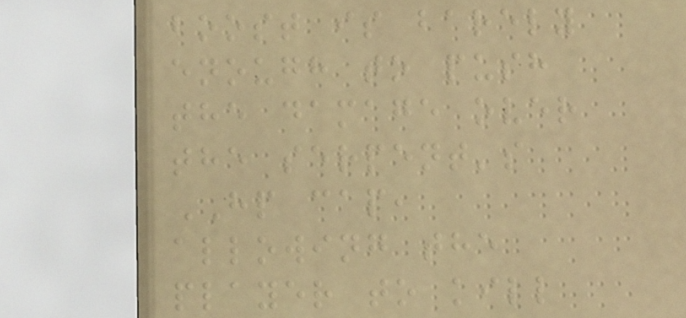boost is barely
enough to push
the damage over
the serpent's
HP cap,
allowing the
player to kill
